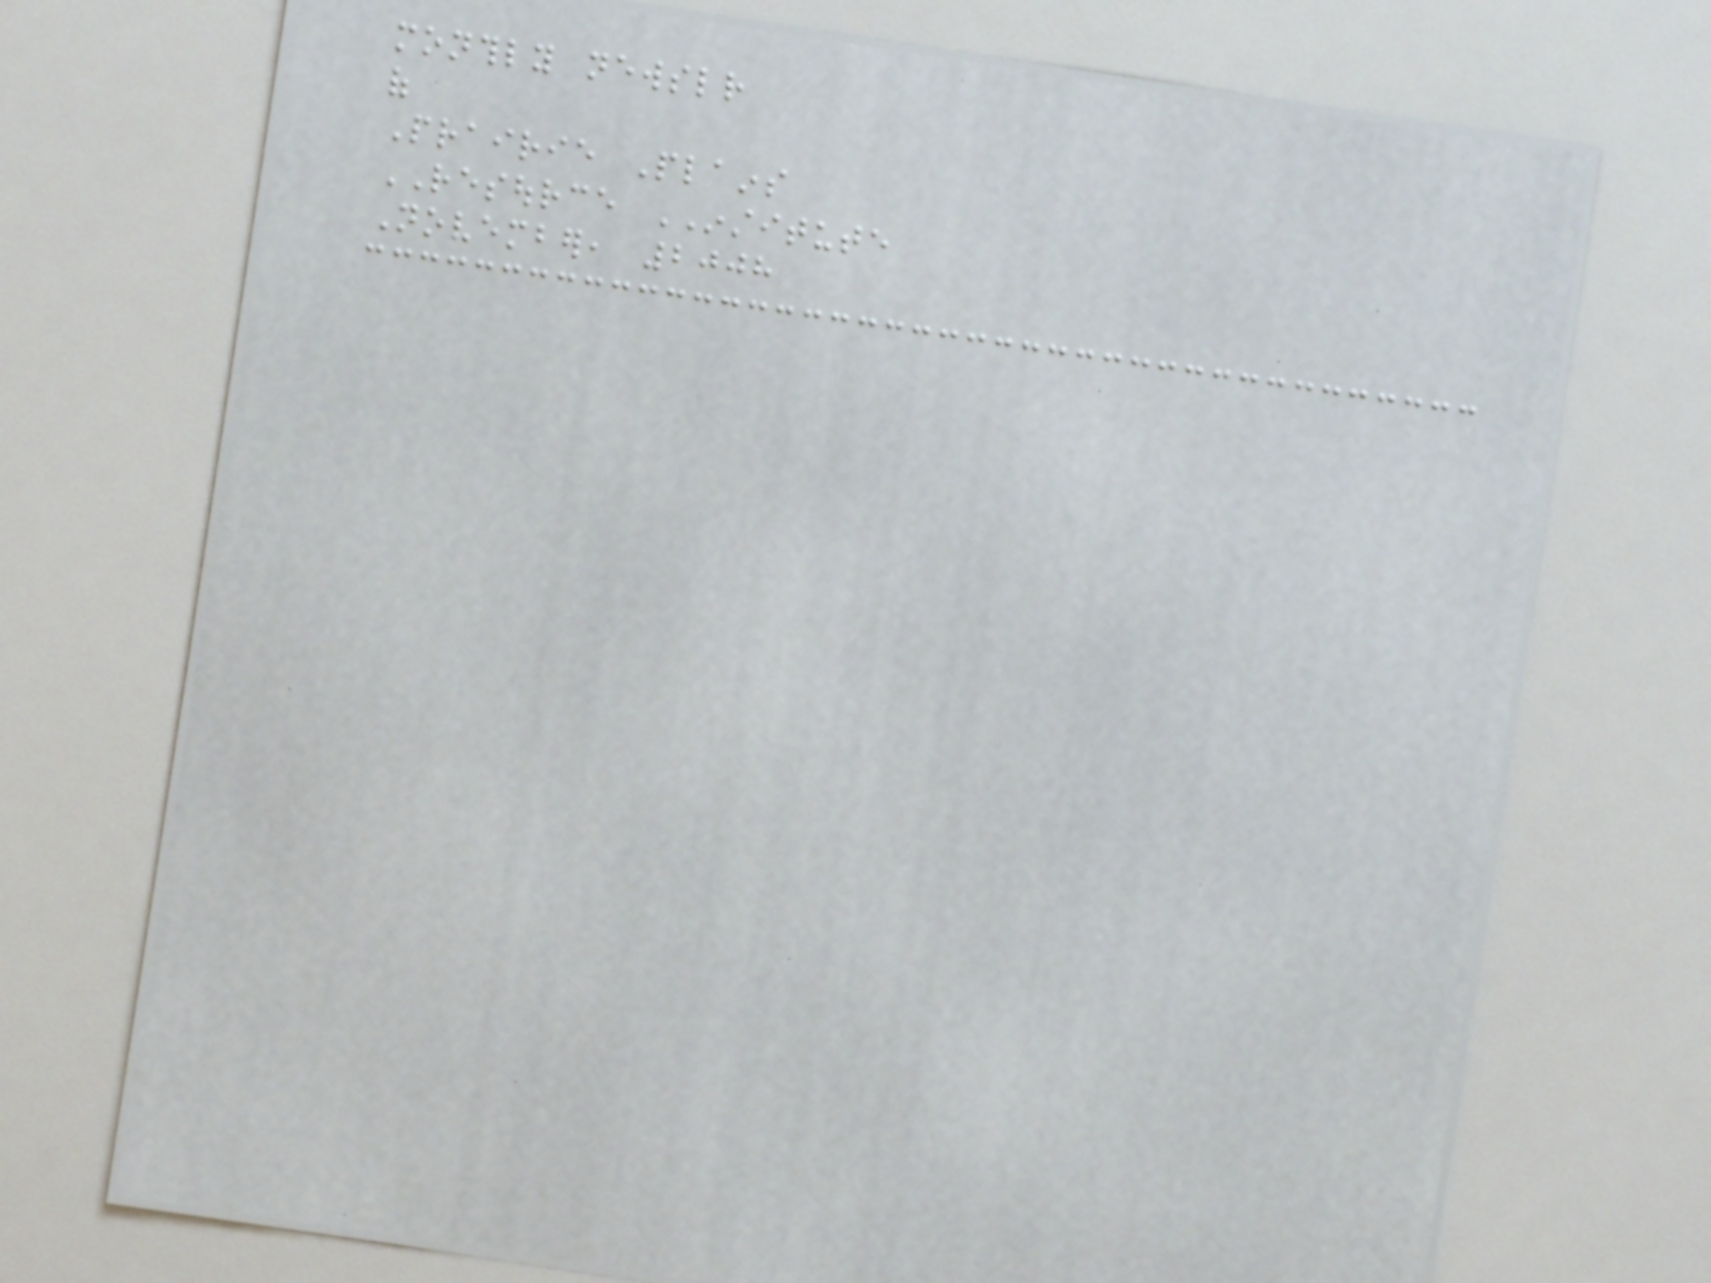monthly newsletter
of
Prairie Plains
RESOURCE INSTITUTE
November, 2008
